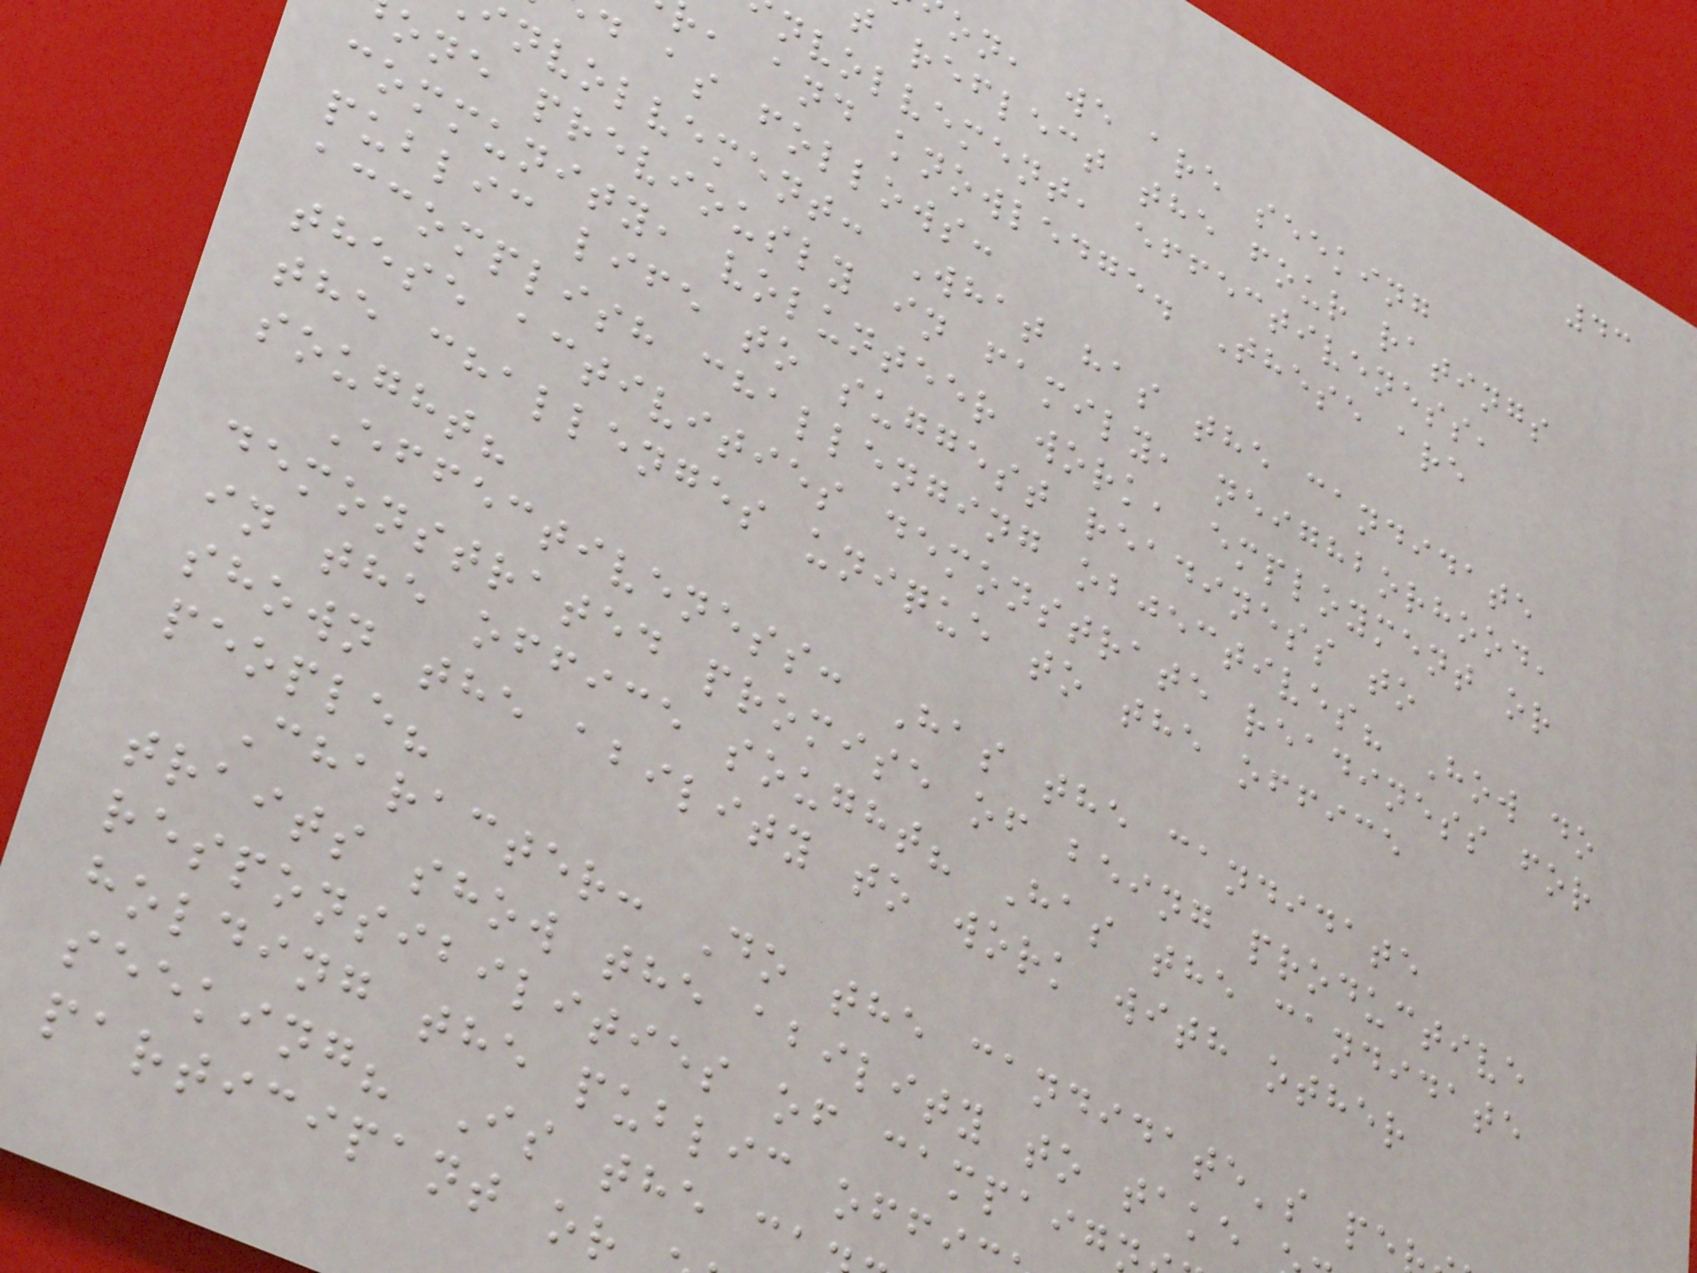43
on, we are seeking
t reflect the four ratings
nvolvement, effectiveness,
, and knowledge. These are
d as follows:
nvolvement: What has the candidate
one previously in family, neighborhood,
community, volunteer work, employment or
public life to suggest readiness to
accomplish challenging objectives? How do
these activities demonstrate readiness for
the challenges unique to the office
sought?
Effectiveness: Has the candidate
demonstrated promise of being productive
in the office sought? Has the candidate
shown the ability to work with other
people?
Character: Do the candidate's pe
traits show the ability to take
responsibilities of campaig
holding the public offi
seeking? Is the c
participant or
